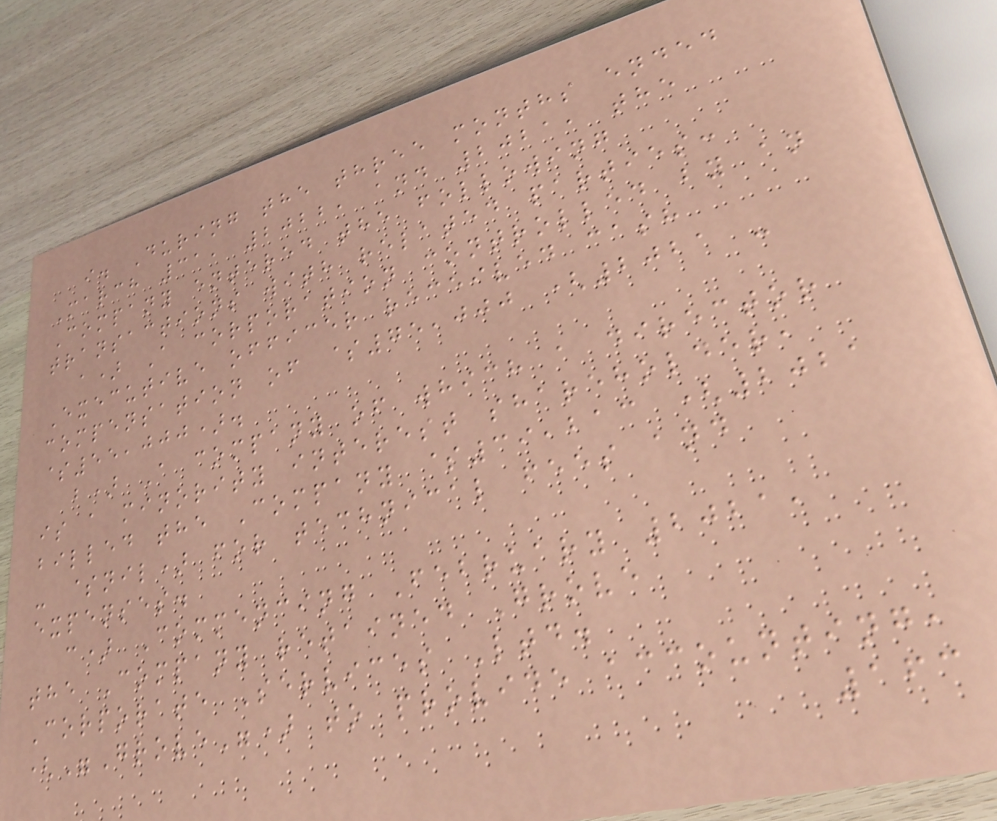i. During the three months ended
March 31, 2022, and 2021, the
Company entered the following
transactions with related parties:
a) A corporation controlled by an
Executive officer received cash
compensation of $75,000 (2021 -
$55,000).
b) A company of which a director
is a minority interest shareholder,
billed the Company $39,213 (2021
- $nil) for technical fees and
expenses.
c) Commencing February 2021,
the Company retained Grove
Corporate Services Ltd.
("Grove") to provide accounting,
163
